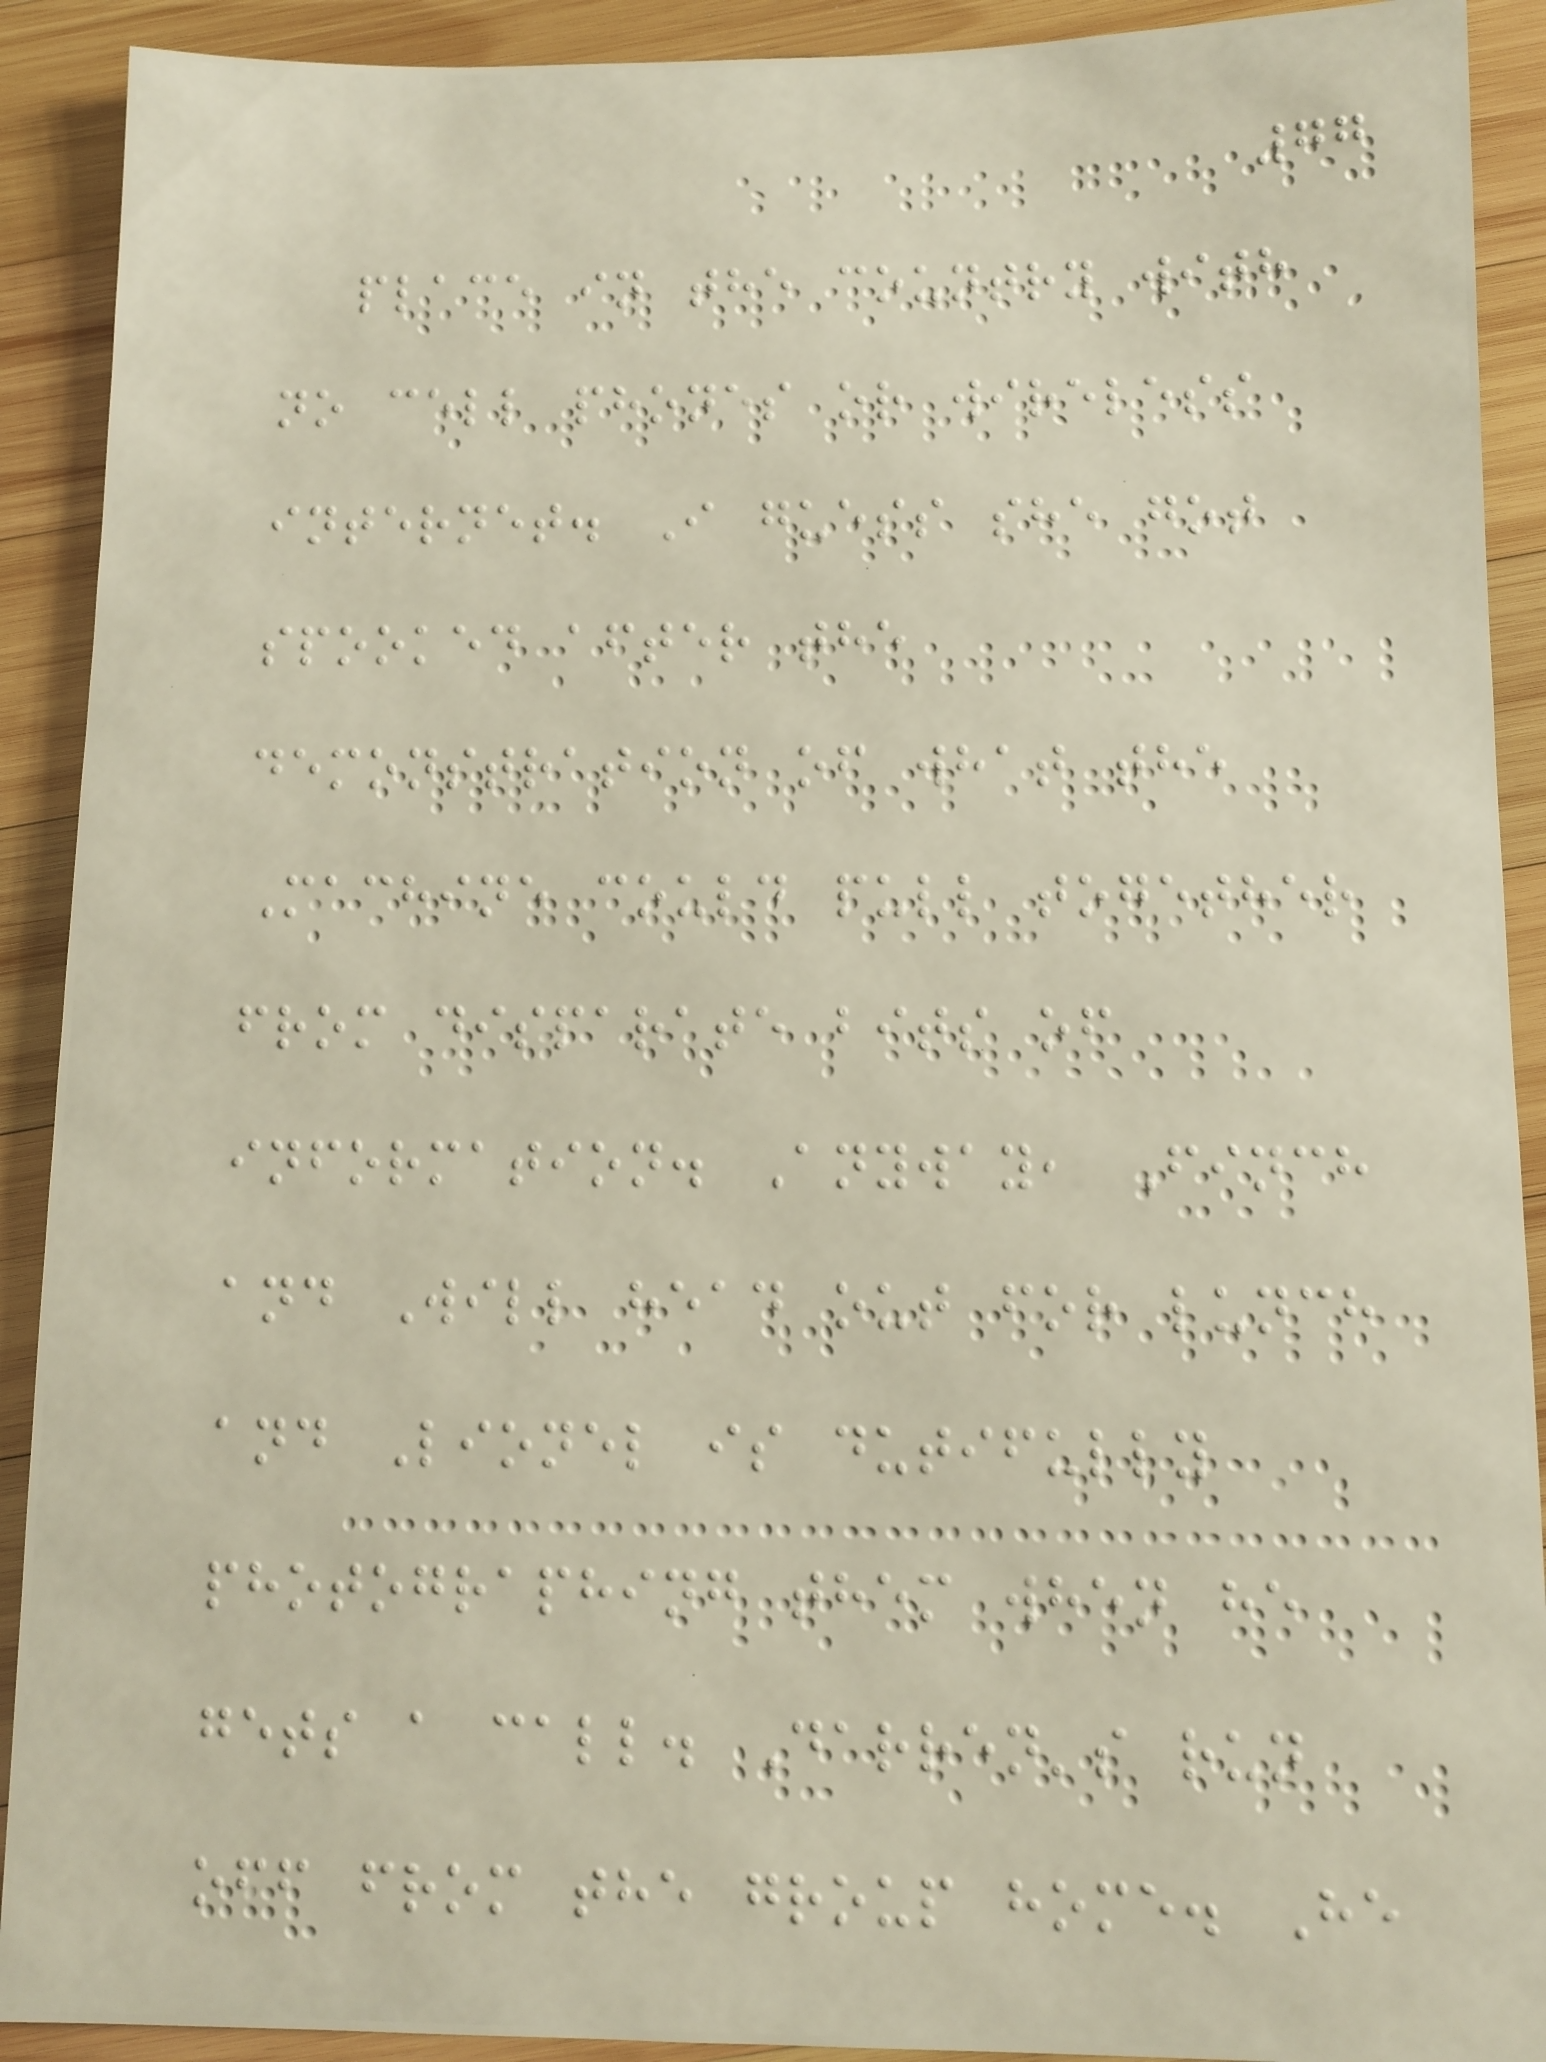77
place in the country with
no cell phones or wireless
internet. I guess she got
spooked after the
demonstration of what the
Machine could pull together
from disparate bits of
information. Anyway, Finch
and Will head out for lunch
and Lionel is dutifully
photographing them when he
gets a call. Darren's run
off from the group home. He
